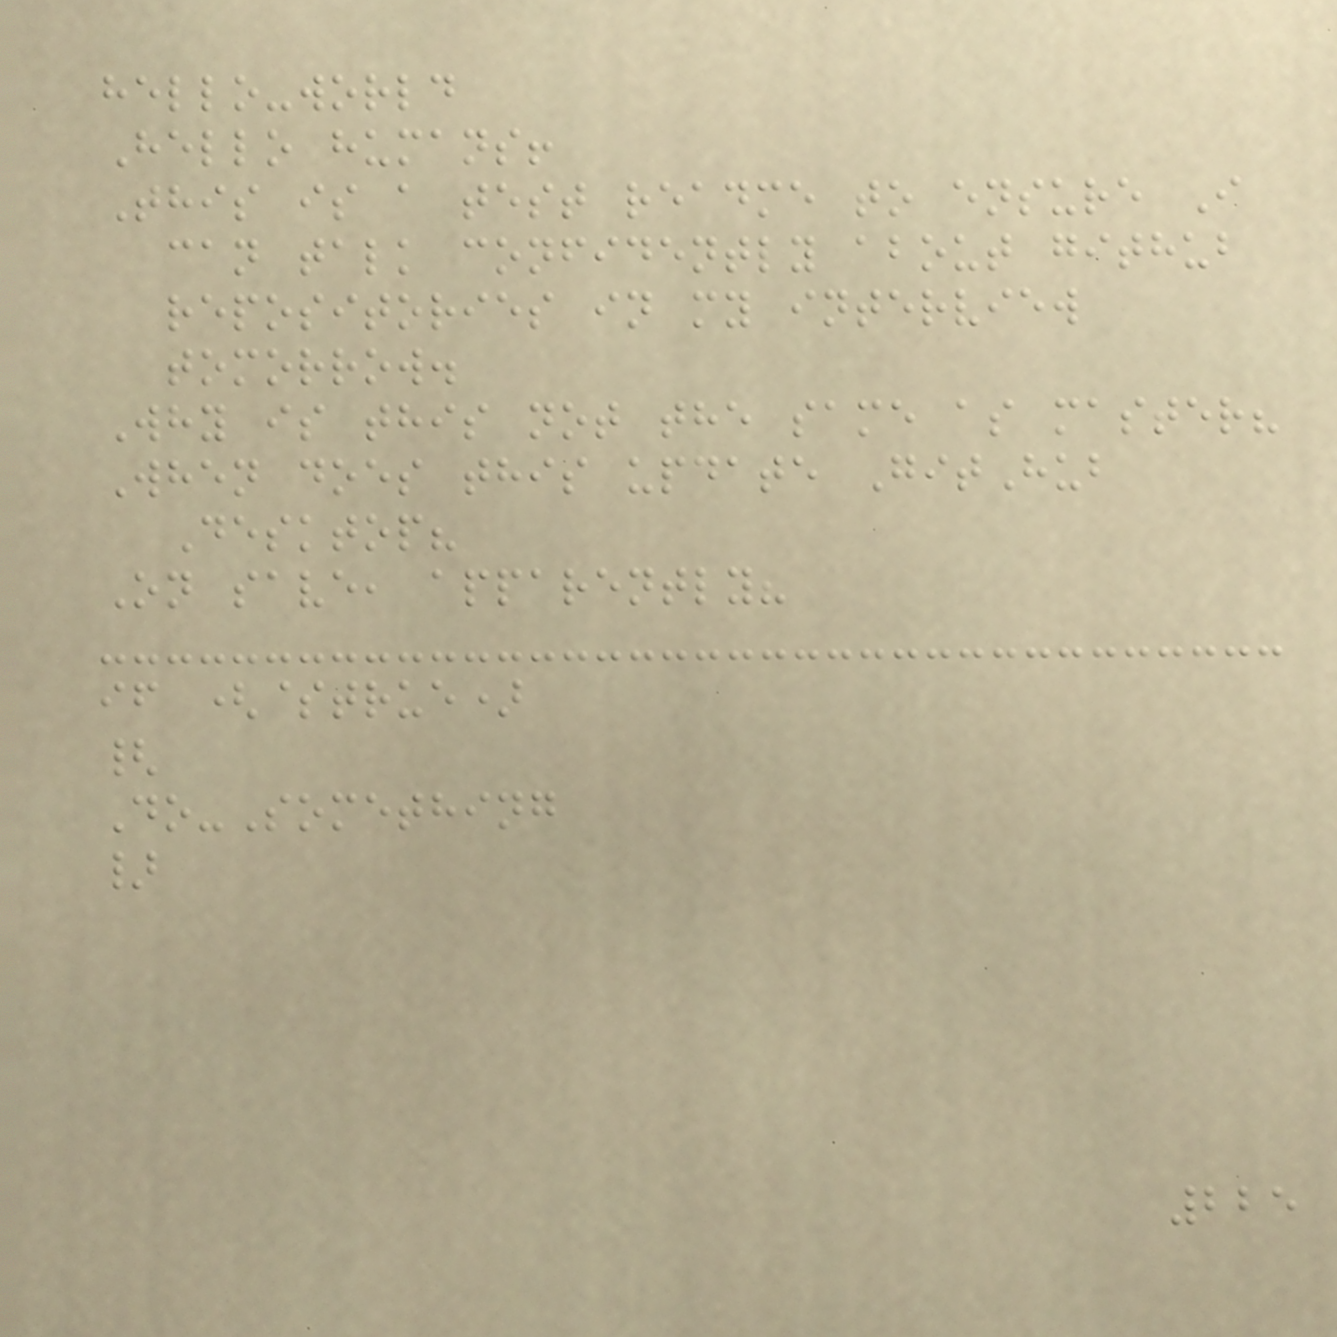hello-world
Hello humans!
This is a test readme to ensure I
can talk confidently about github
repositories in my interview
tomorrow.
Why is this not the same as master?
When does this update GitHub
Desktop?
On save, apparently?
if ($true)
{
Do-Something
}
225
